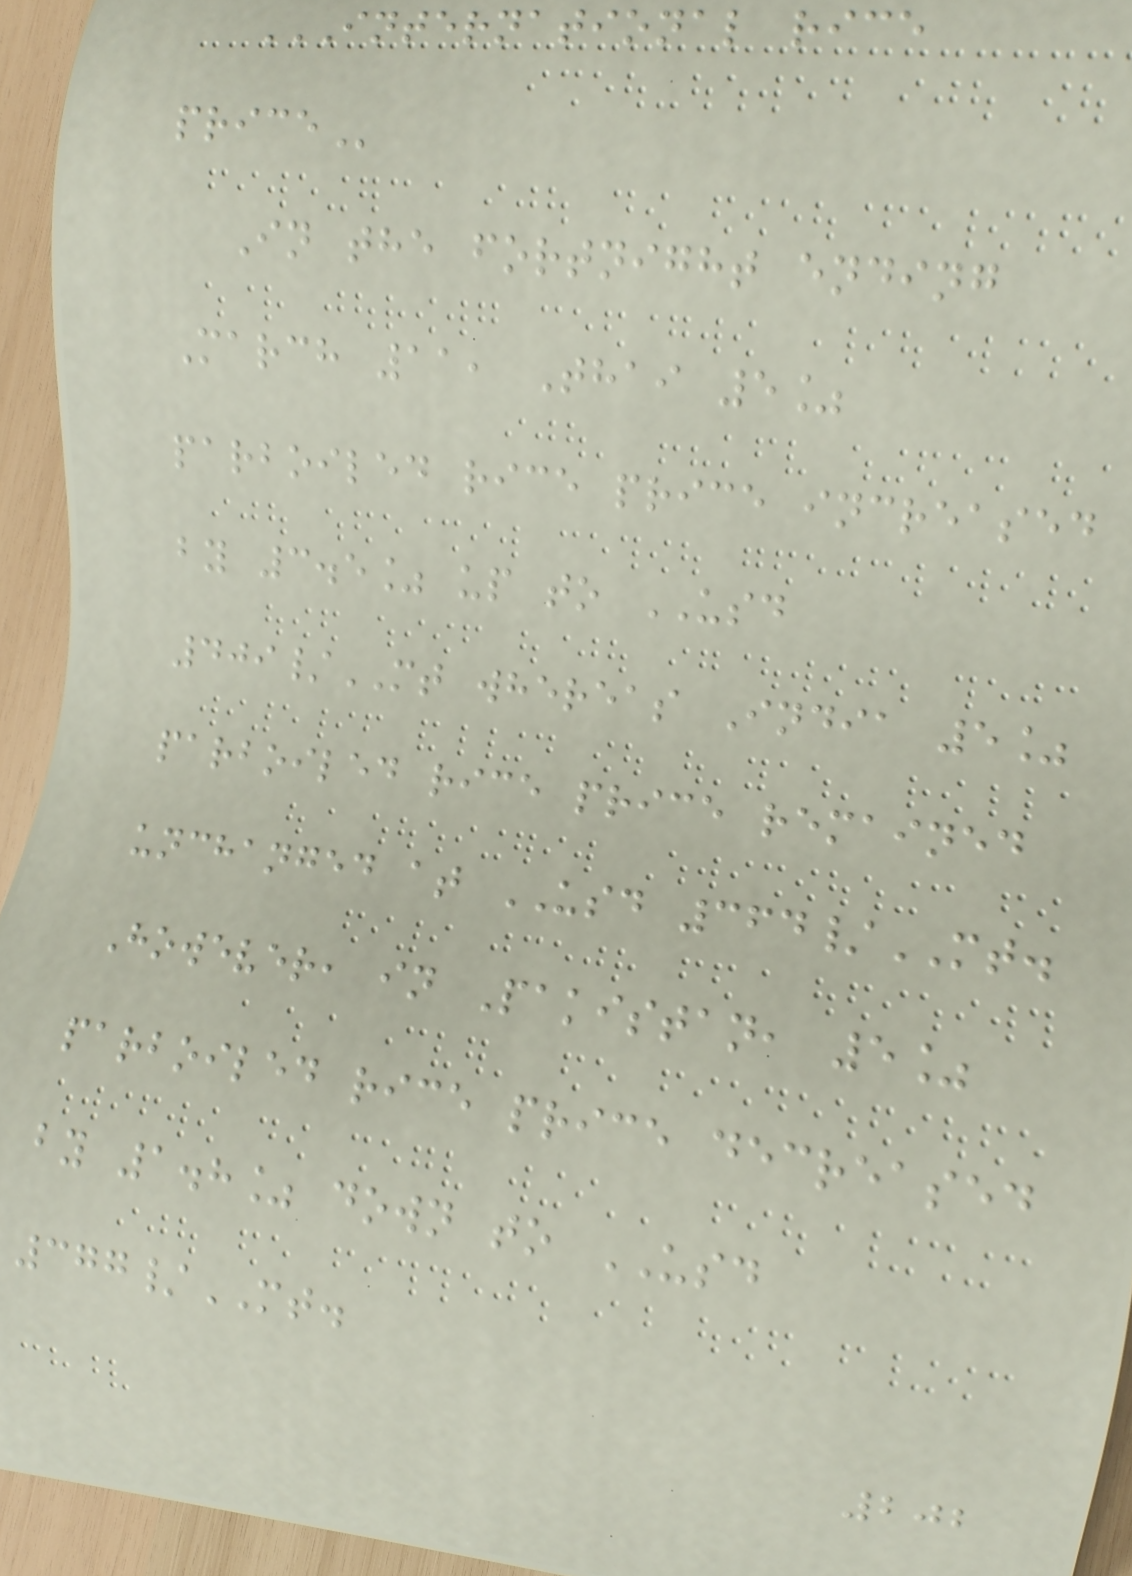INTERNATIONAL RICE
PRICE
In the fortnight ending
March 11, Thai 5%
parboiled rice price increased
by 3.5% up to USD
409/MT whereas India 5%
parboiled rice price remained
unchanged at USD 364/MT.
However, in Pakistan, 5%
parboiled rice price decreased
by 1.8% down to USD
377/MT.
202
